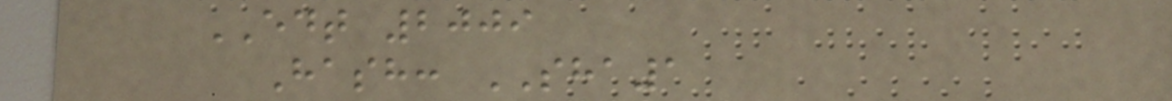EDT 2009
Hash: SHA1
